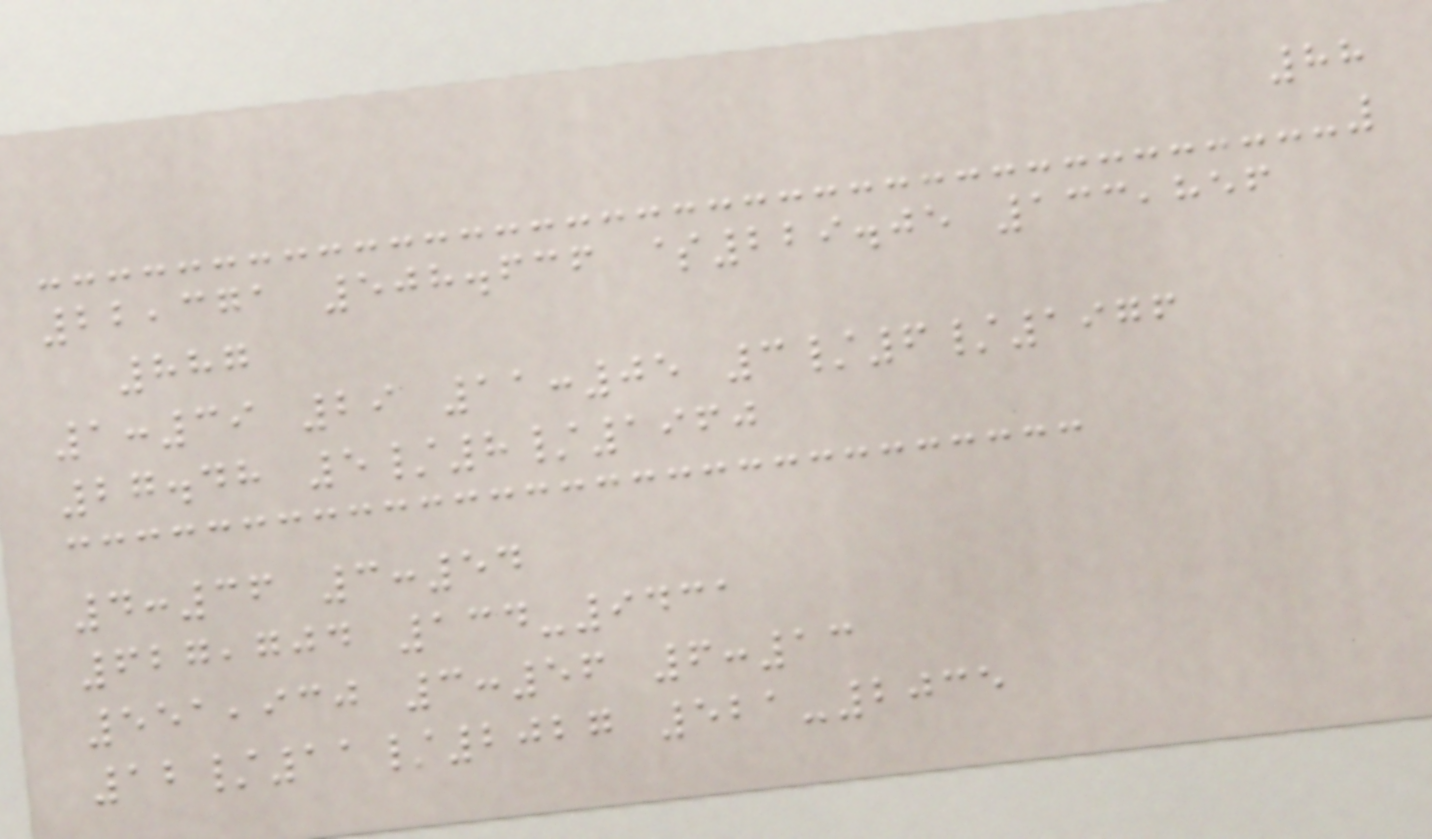88
22,371 508.636 $229.05 133,856
887
1:39 29 11:05 3/6/1976
27.48 5/8/1960
4:36 3:54
627,704 134-9431
551,930 3:56 6:13
12/11/2027 521-2035
